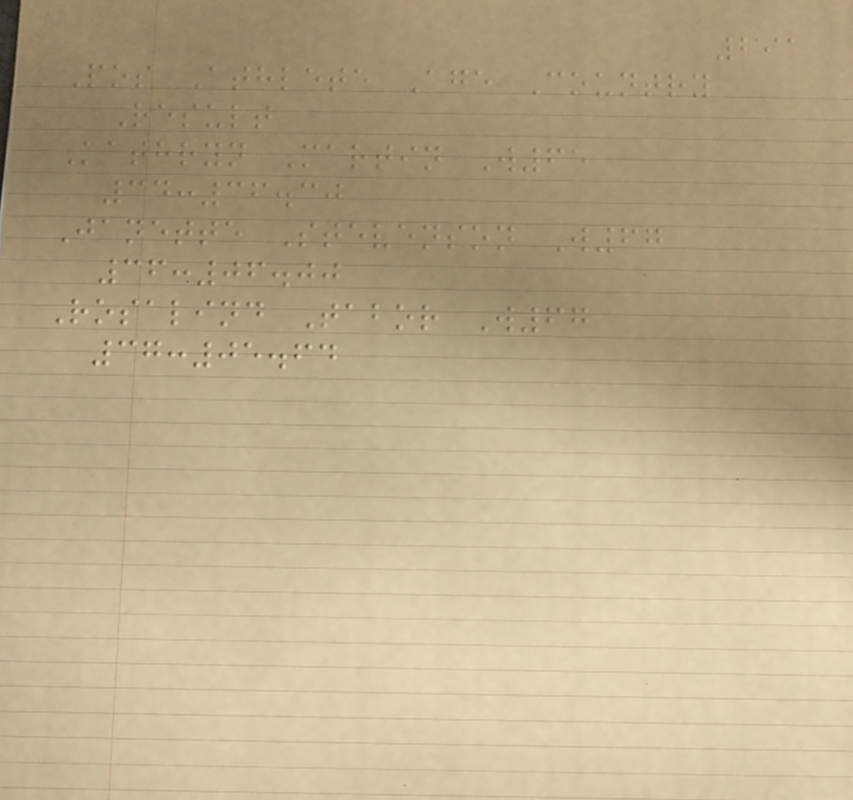291
Pos Athlete Age Country
Result
Kathryn Martin W65
34:36.30
Janette Stevenson W67
36:06.00
Rosalind Tabor W67
37:05.64
